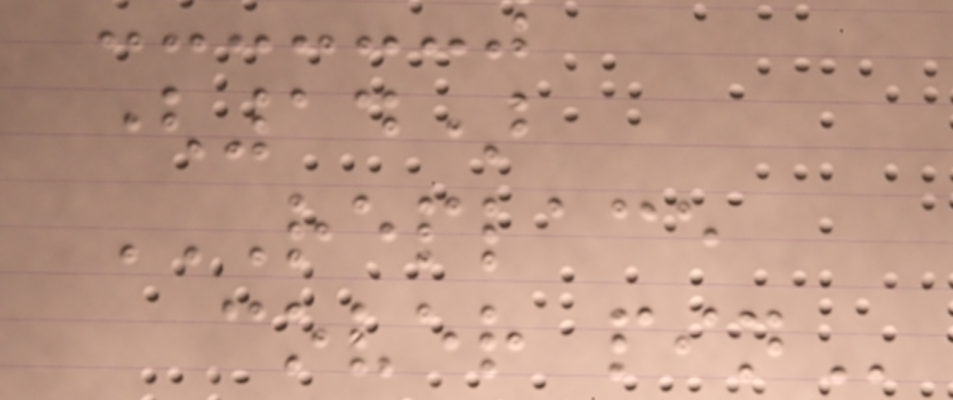(14)
REPLACE
COVER PIN
